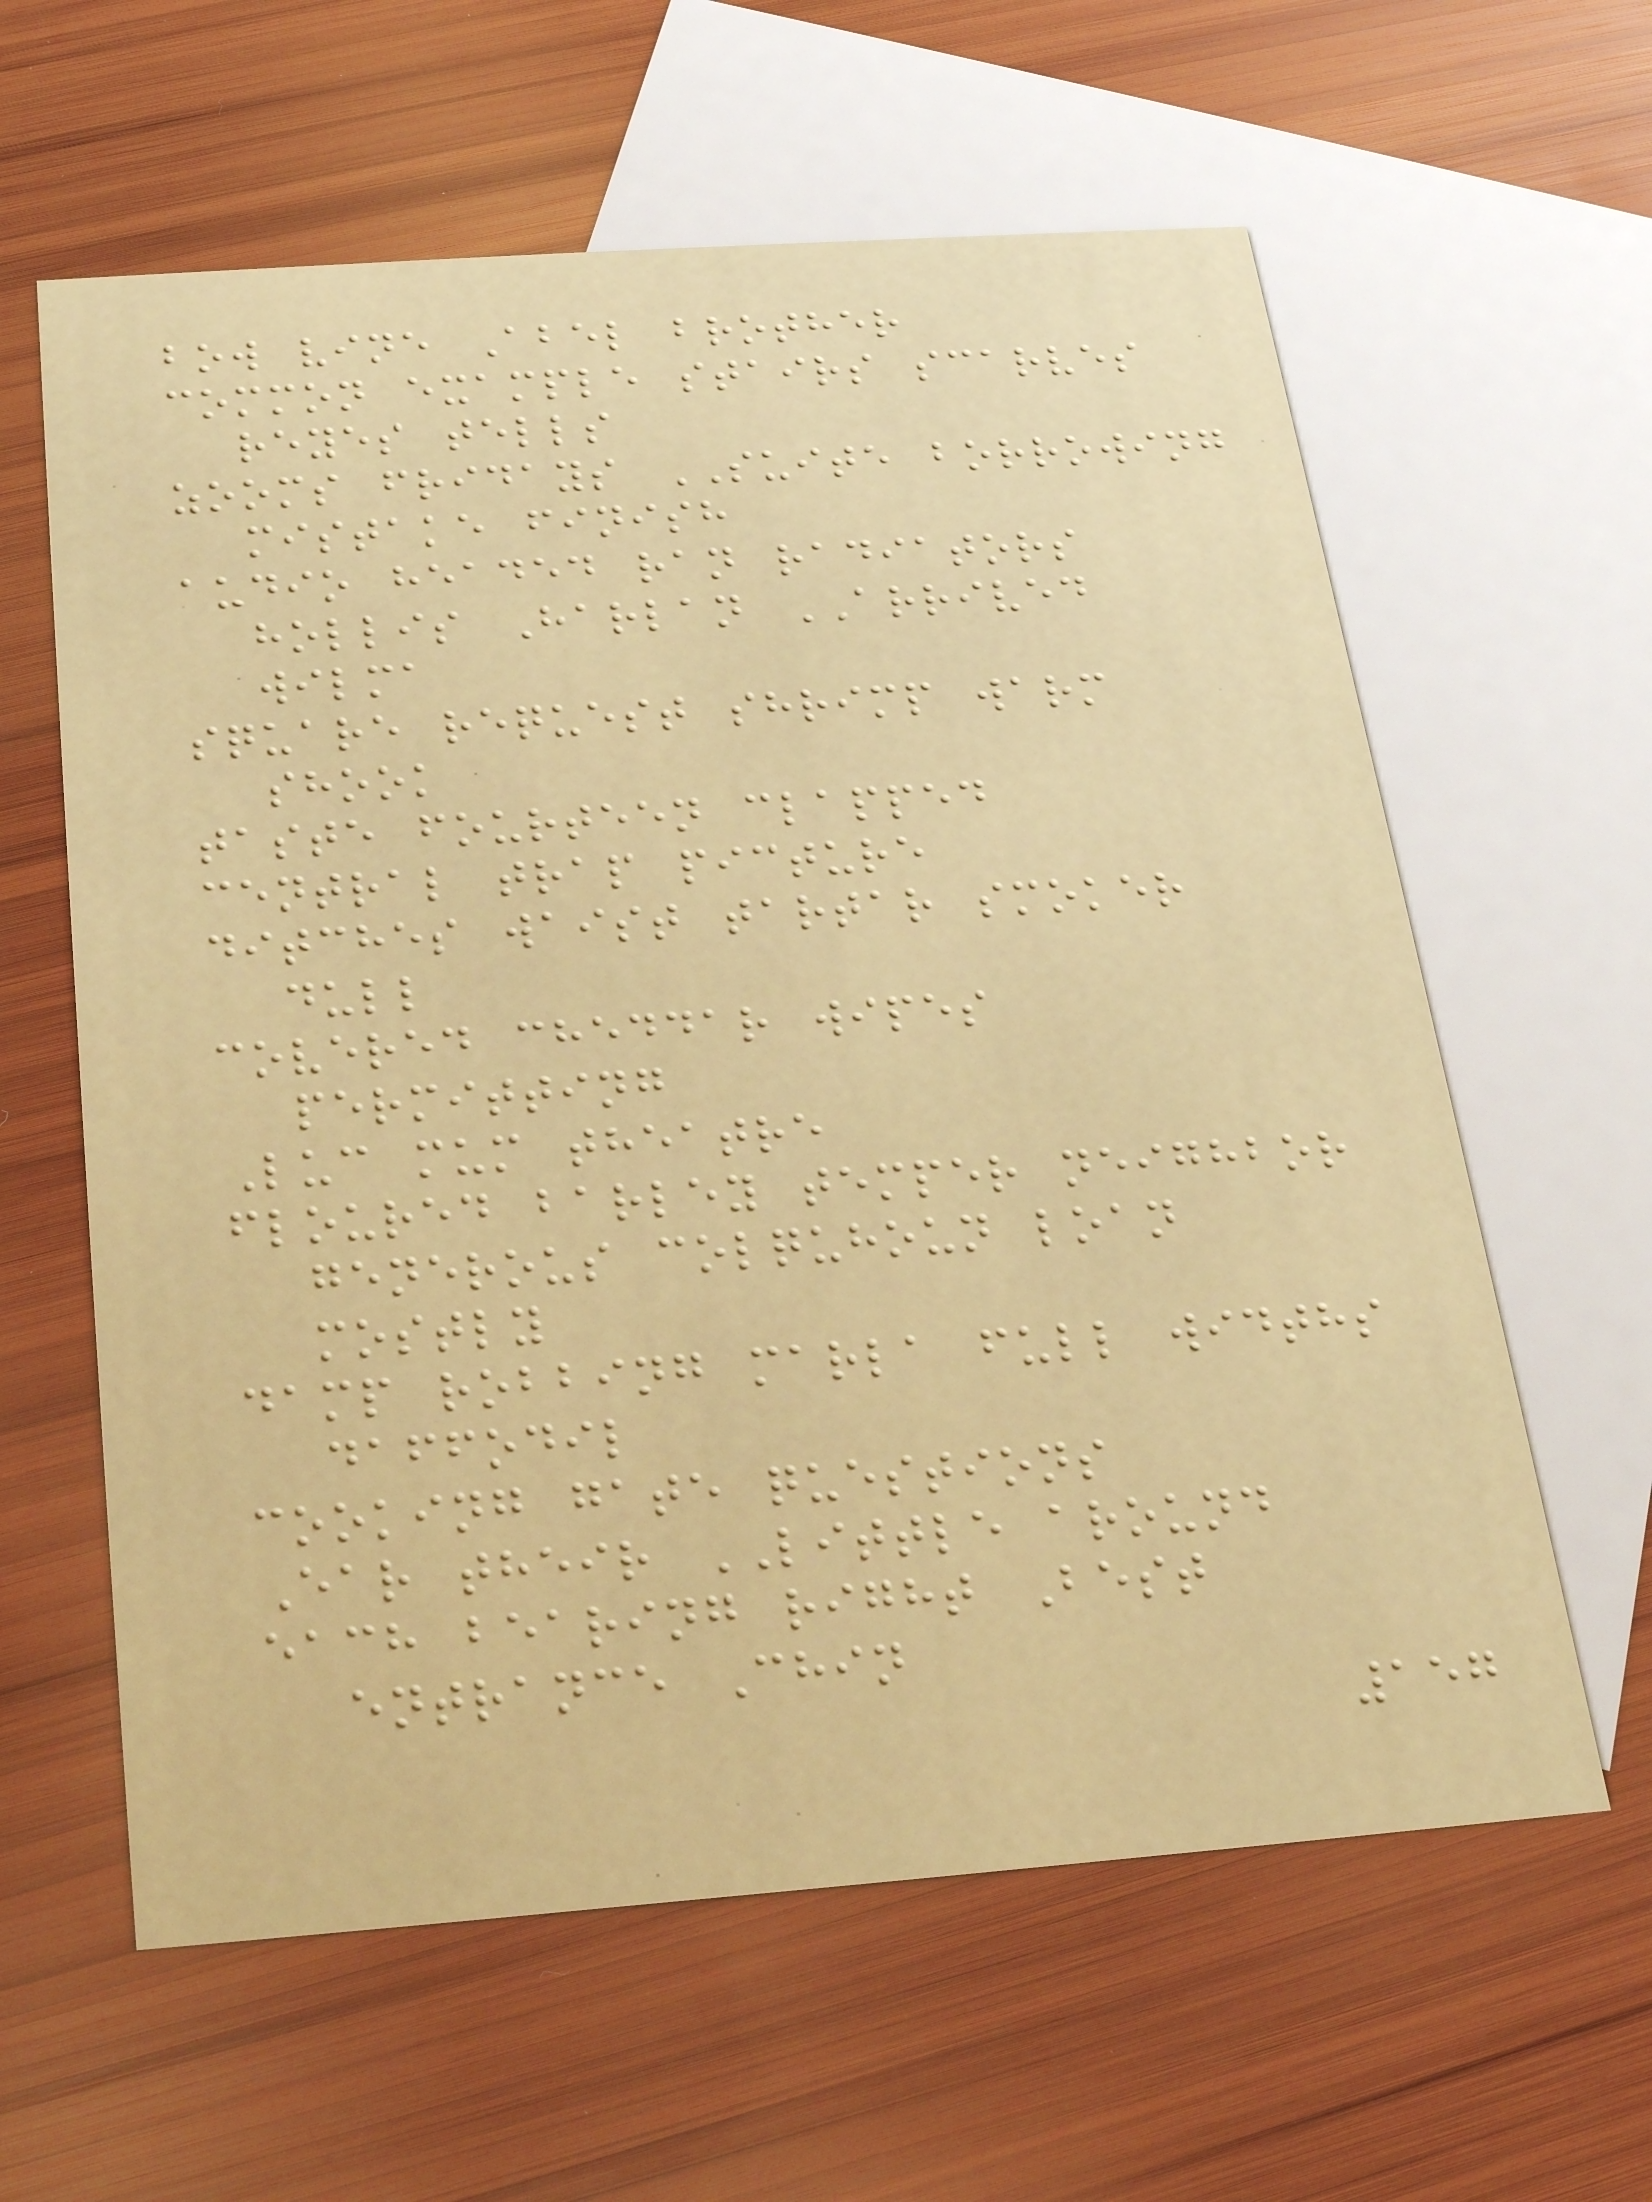bow vine Abel brother
common example stairs scarves
reyes tells
zooms fridays SUITE borrowing
mistake finish
audio headed ran radiators
hollis Harlan ARRIVED
wilma
square request shrimp warm
shook
taste fourteen clapped
central trap picture
ditches waist tartar smoker
dull
covered cheddar wipes
permitting
Luc mum theatre
floured barley temper neighbor
generous colquhoun loan
mostly
damp robbing marla full widths
daffodil
cooking gate questions
Ear their LITTLE around
each bearing right Best
entrance Chin
157
